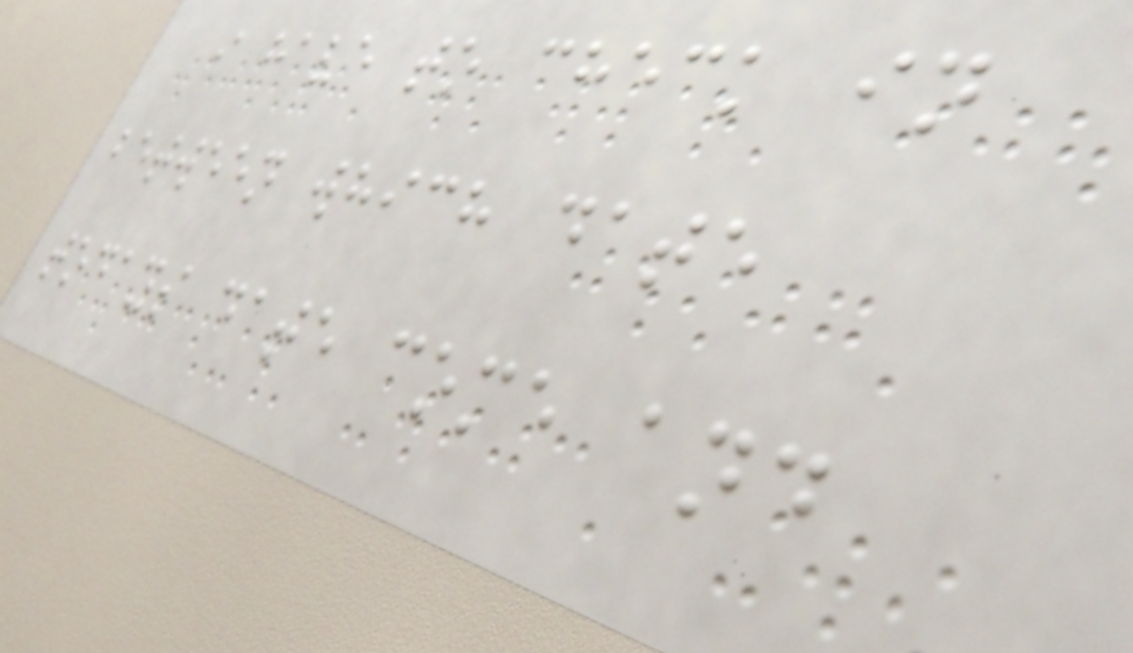i have to check in
between which date
todays date come and
